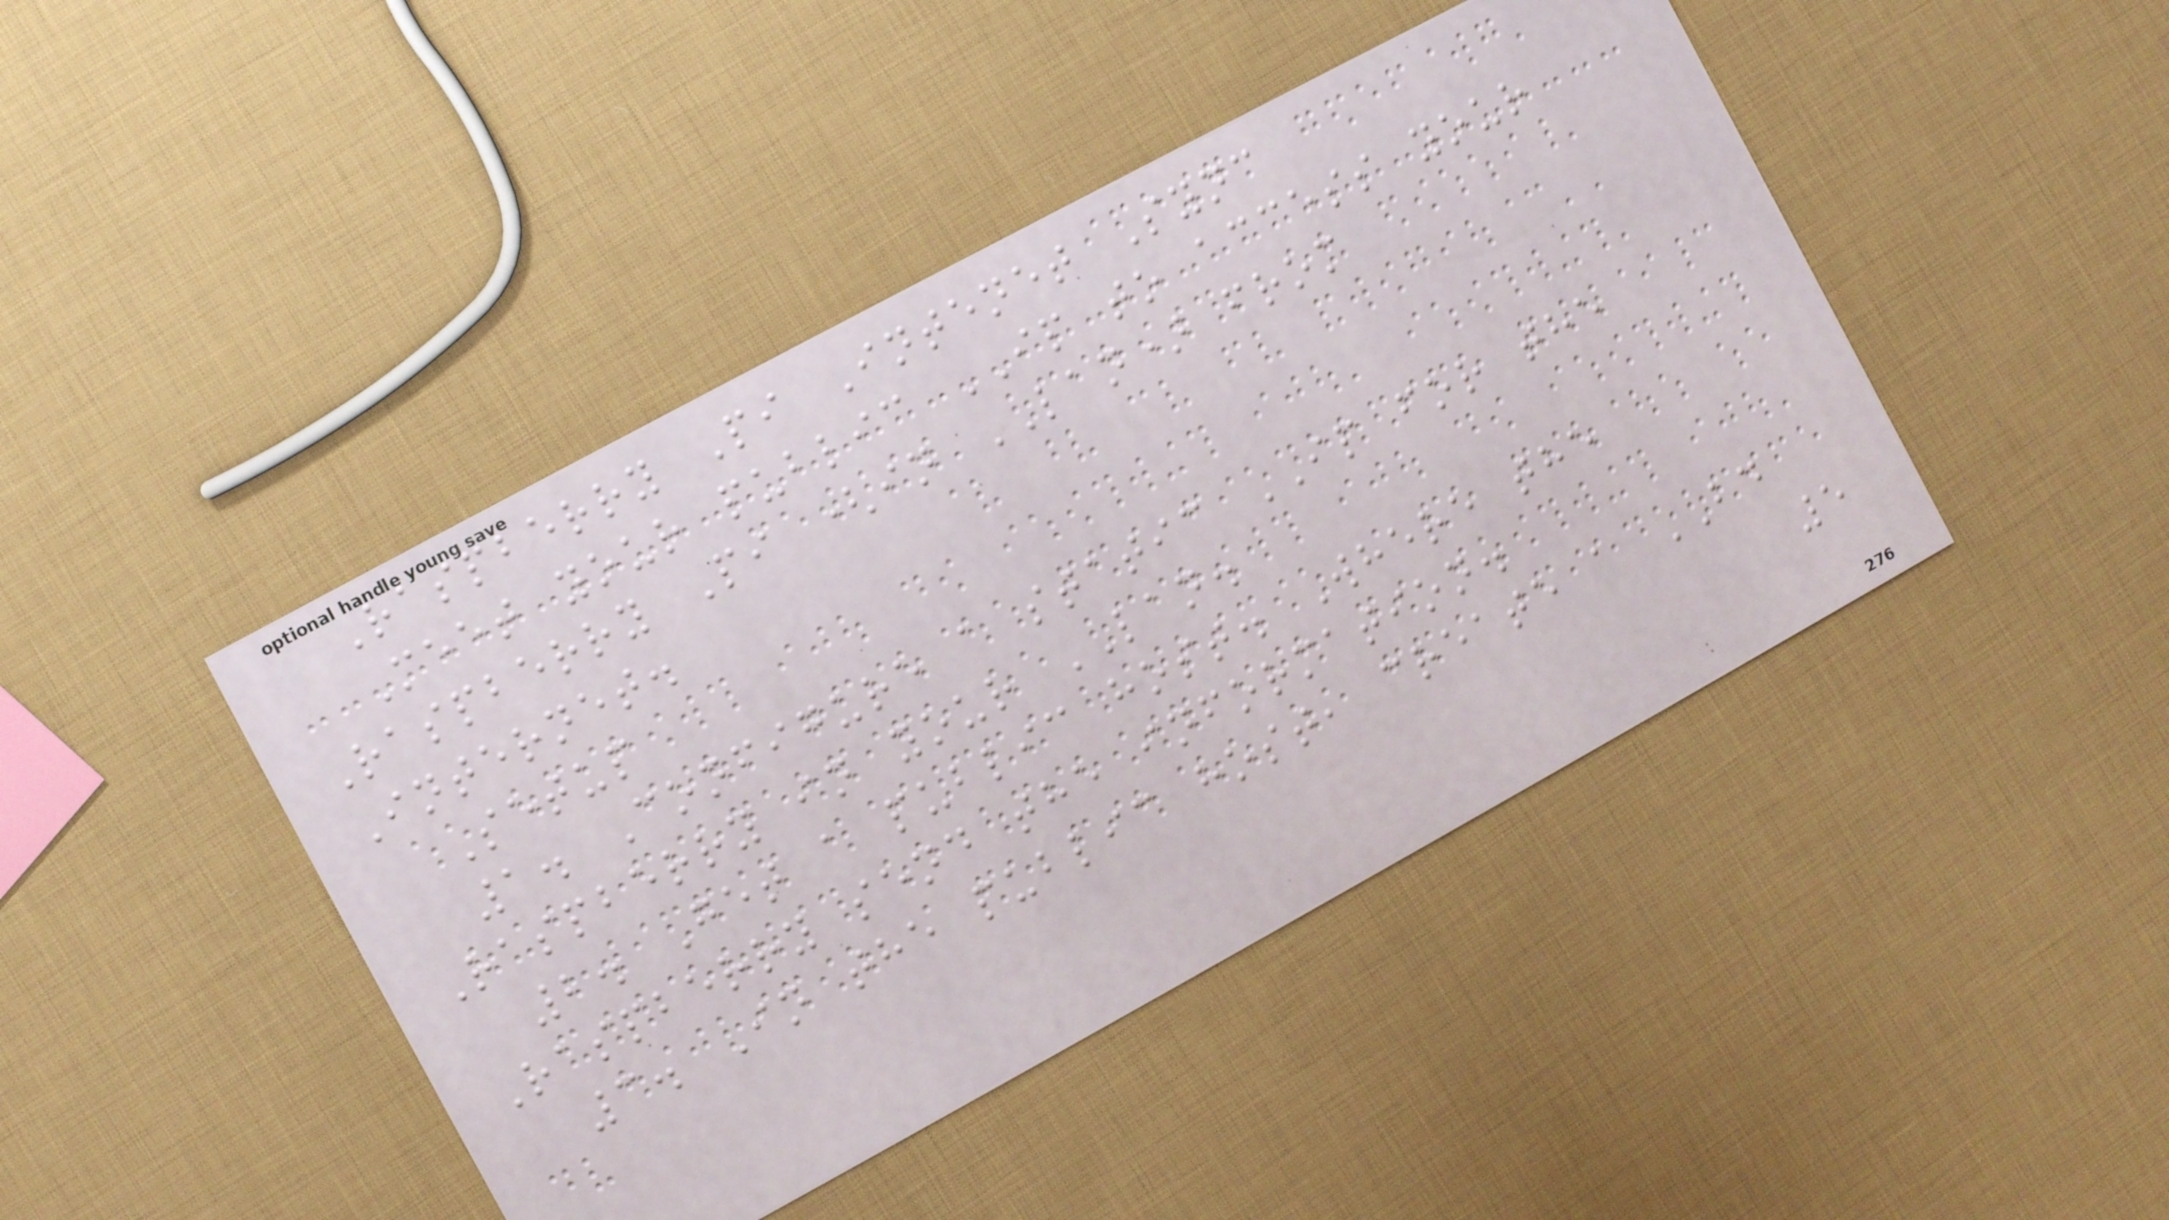Raspberry Pi Intenet Sync
Meet your public IP to access your
Raspberry Pi (in LAN) from
Internet.
Setup
1. Configure a static IP for the
Raspberry in your LAN.
2. Get a public host. Where the
Raspberry send the information.
3. In the public host, create a BD
5
